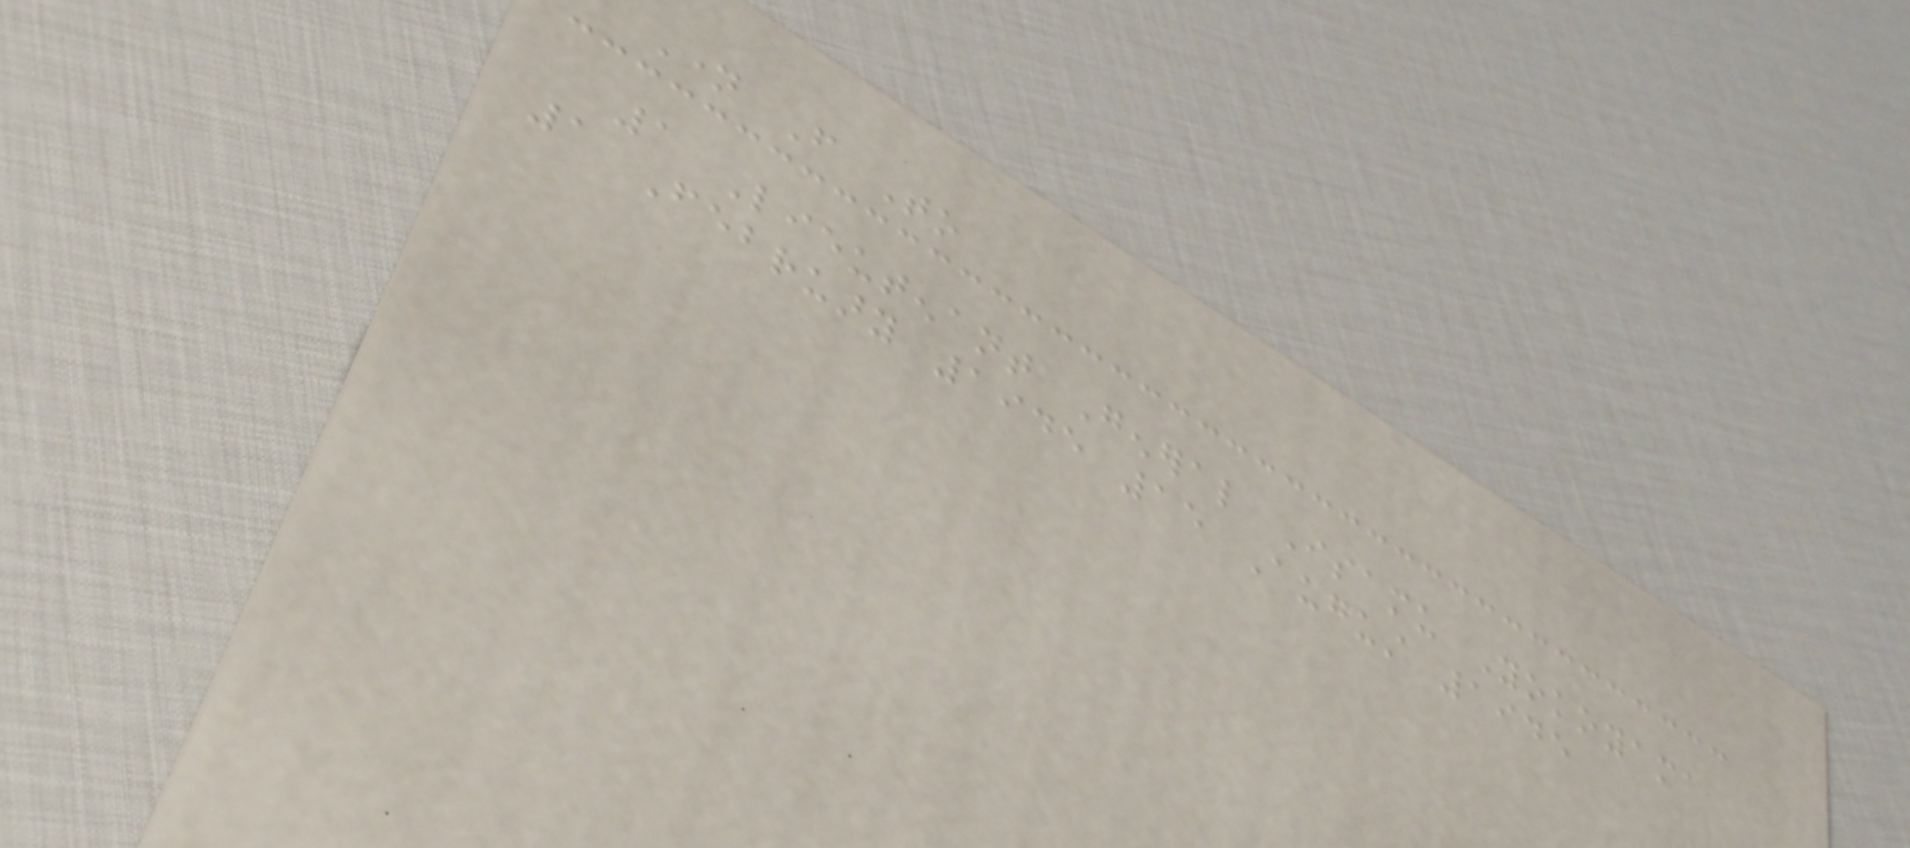Name From To
1 Lieutenant General Isamu Yokoyama
1 February 1945 15 August 1945
